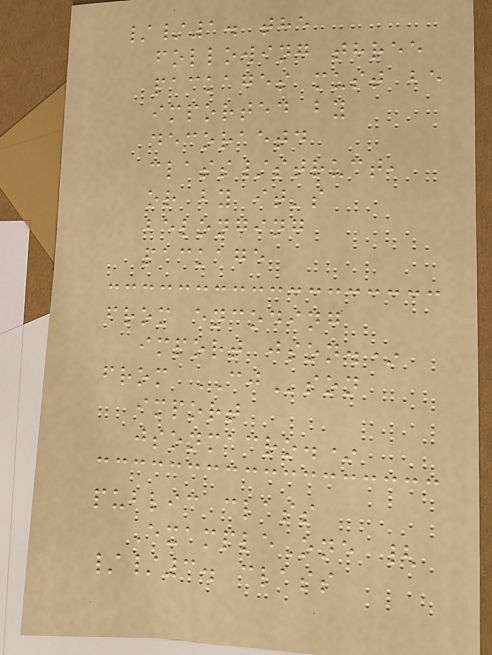//1. the
following three
packages must be
imported by
decoraetd
class/struct,
or by it's
belonging
package
from encoding
import json.*
from CJson
import
jsonmacro.*
public class
ExampleOne {
//3. class
